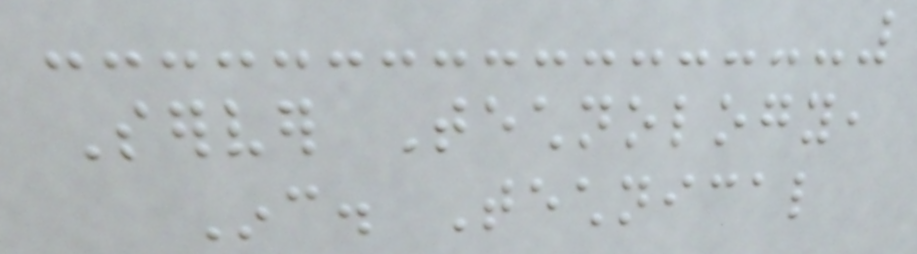Server Technology,
Inc. Technical
